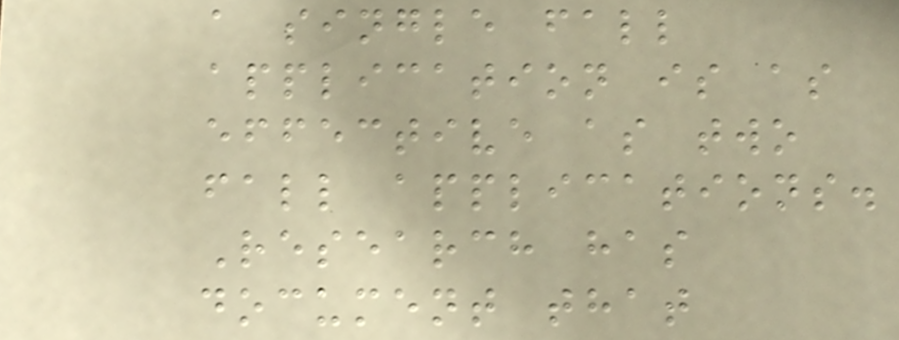a single fall
application is as
effective as two
fall applications.
Research has
document that
